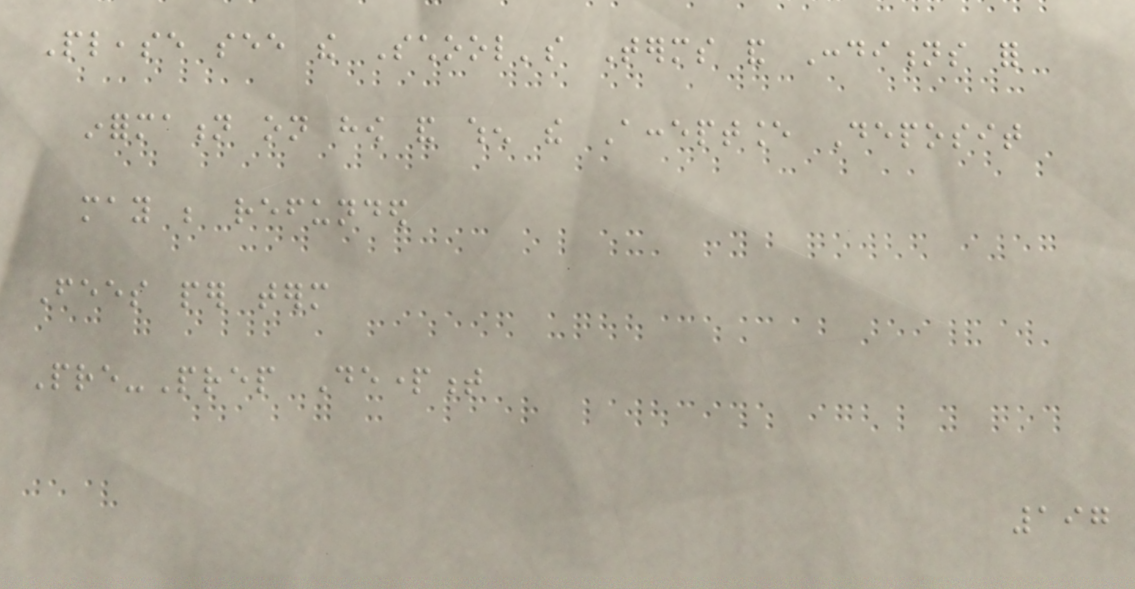Please see the School's Terms and Conditions for
information on how and when the Acceptance Deposit
may be refunded
Fees per term
Pre-Prep Department
197
